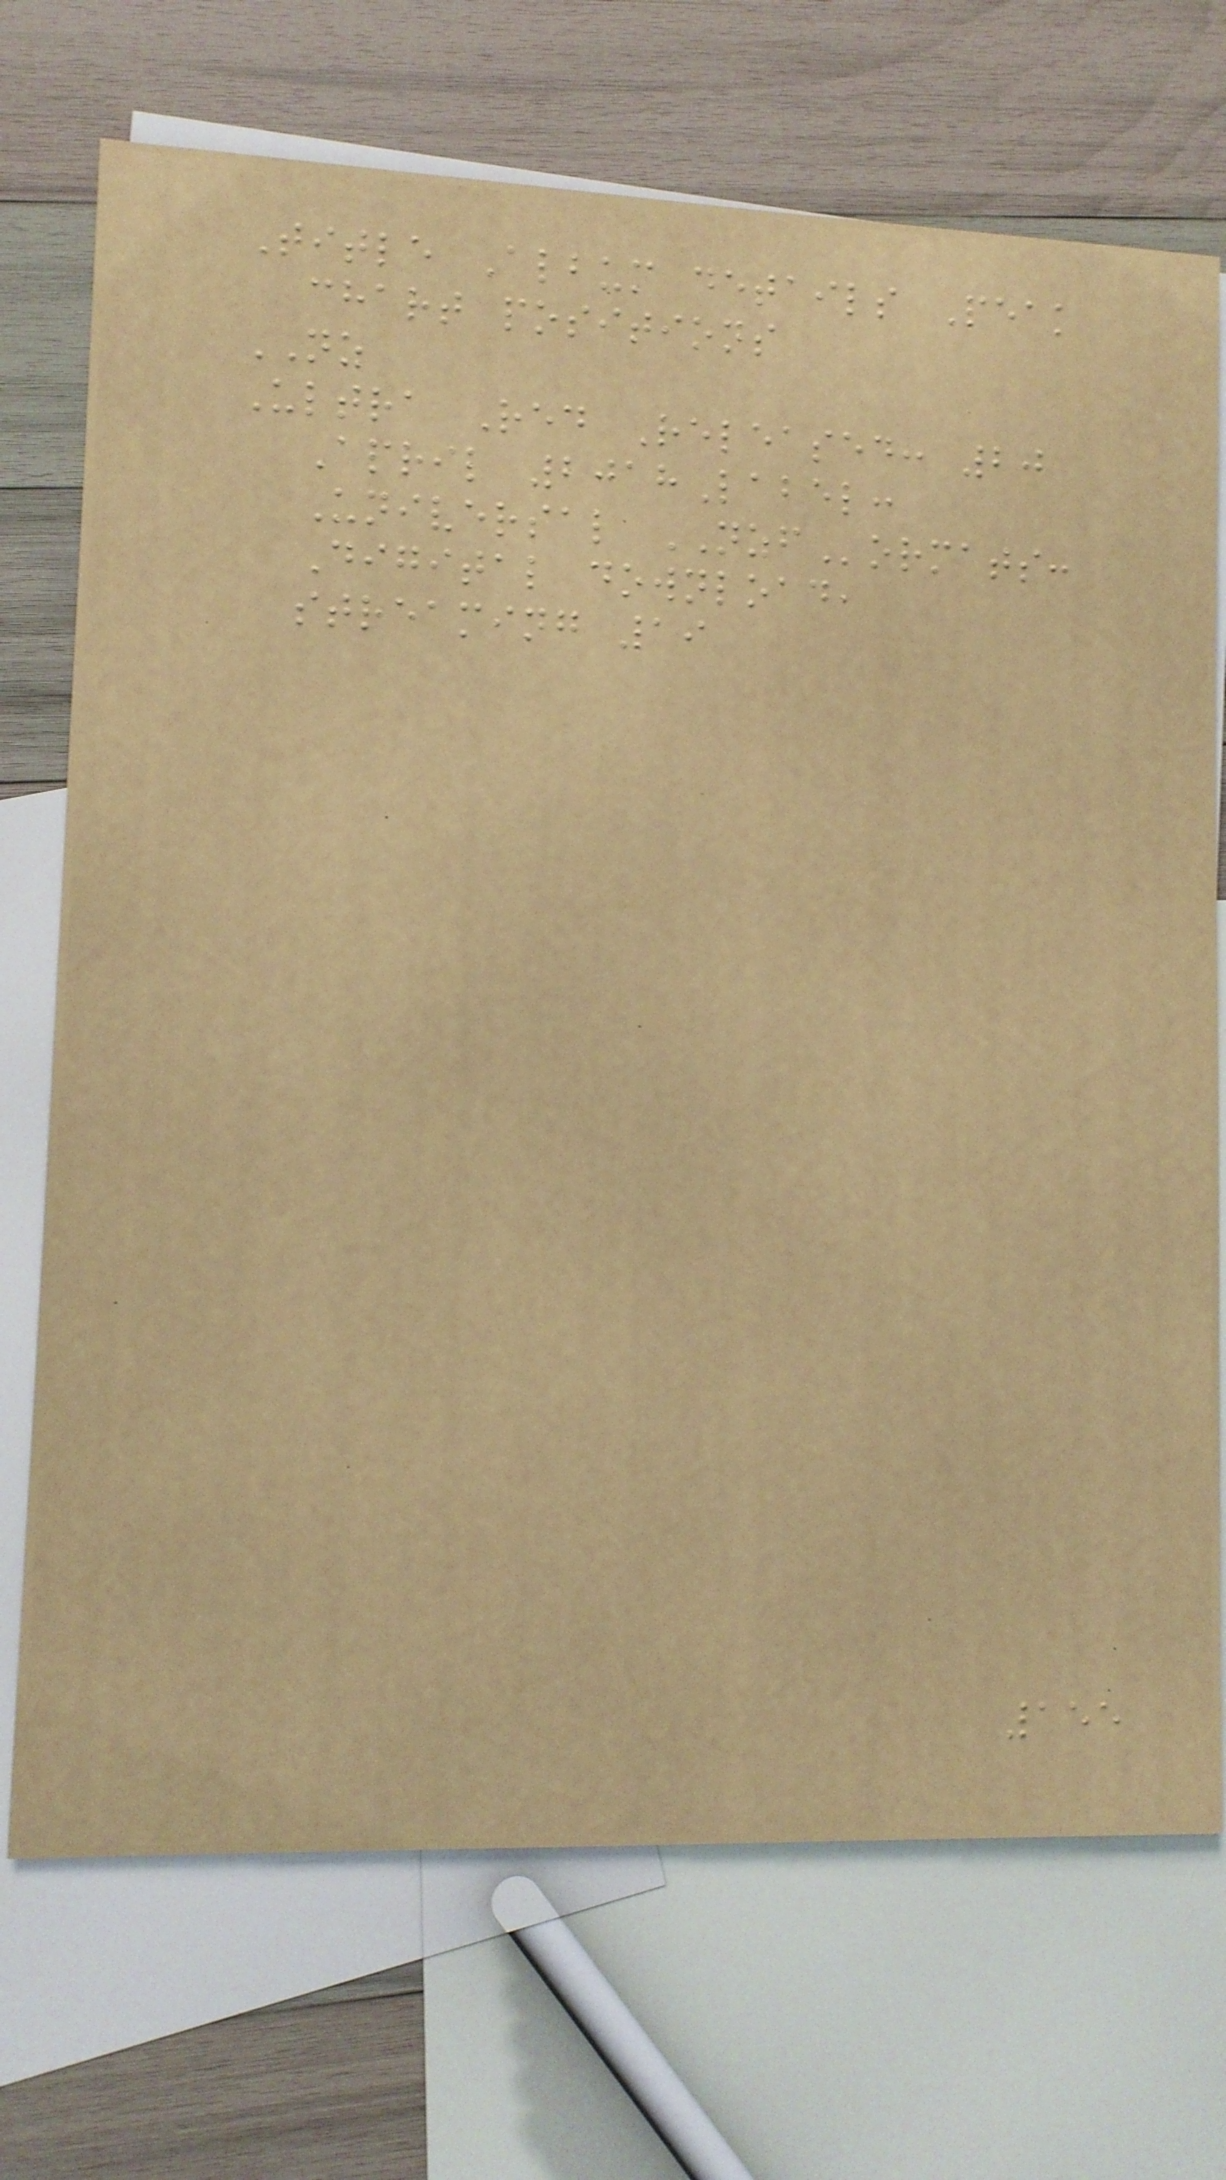Title Album details Peak
chart positions
NZ
Ultra Red Released: 20
April 2018Label:
Universal NZFormats:
Digital download,
streaming 19
155
